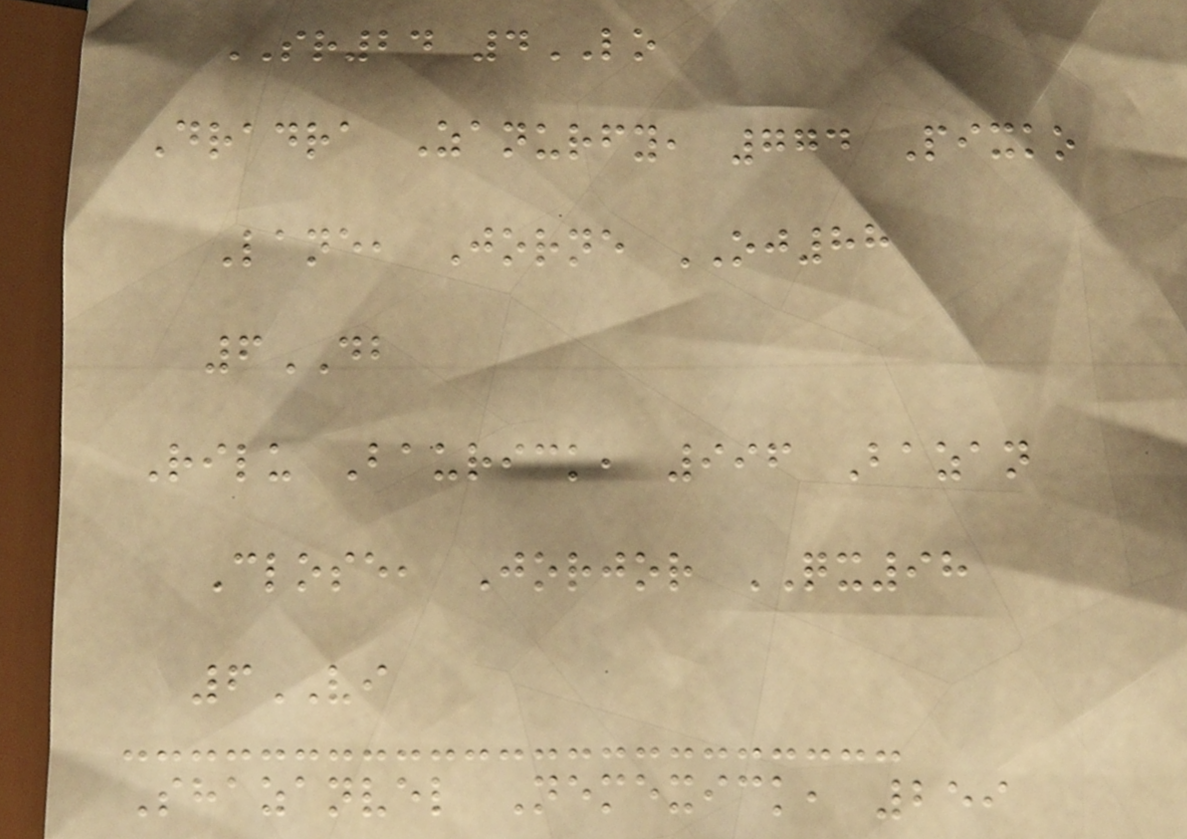SR24 4LO
Dradra Zanurfy, 774 Pixko
Lane, Jorne OJ88
6DB
Rilu Baurick, 996 Bazan
Close, Jorjor QX98
6VI
Shazanvel Nemexick, 259
